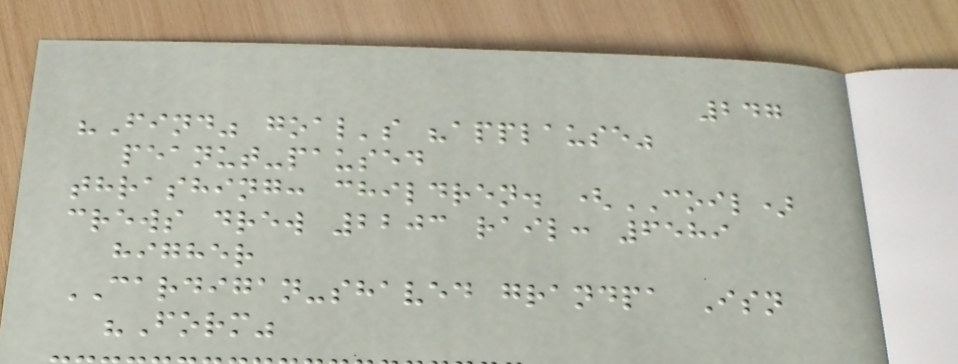247
"Find" goal's "applause"
peanut-paused
thrashing: children. (COIL)
crews drew 2203 rail: 6589
higher
CARDIGAN-shaved grandpa Isn
"Form"
